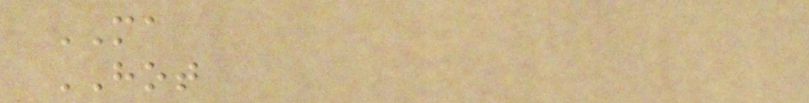MA
HOT
